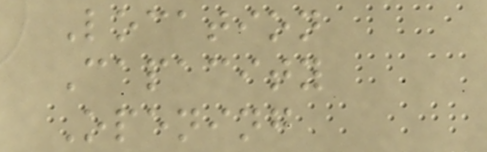Location
Capacity
Opening
